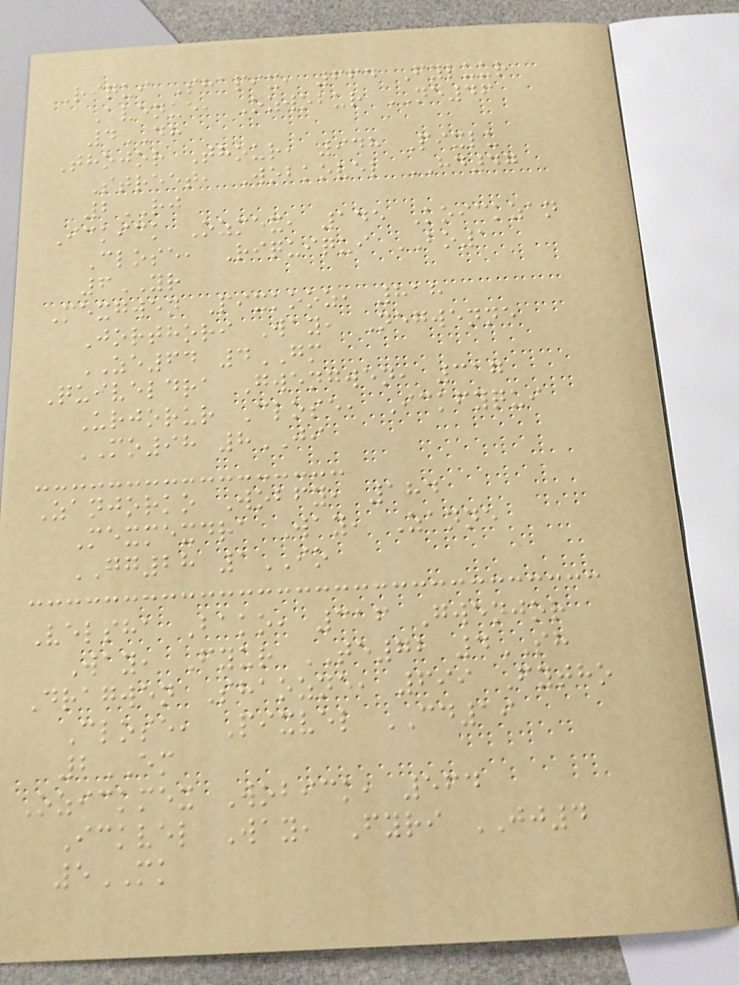Riqui Shapix, 664 Fyluur
Avenue, Ozwobur NE46
4DH
Thojor Thour, 948 Pixlu
Street, Wobkovel HD47
2RJ
Ickick Ozmex, 145 Koickzan
Close, Riquiqui BO1
6YR
Mexgwen Pixkooz, 818
Jorthori Way, Negwenne
ZE64 4GM
Quiveldra Gwengwen, 317
Urjorur Close, Ickfyqui
MO98 8JI
Zanjorko Wobfy, 184
Mexmexdra Way, Zanne
GG28 1IO
Velsha Bako, 316 Gwenjor
Way, Fyur TE72 4SH
Dragwen Shaozne, 699 Fytho
Close, Pixvel CD19
2EM
Ozickmex Wobick, 564
Ickvel Way, Fyri JJ4
5MK
